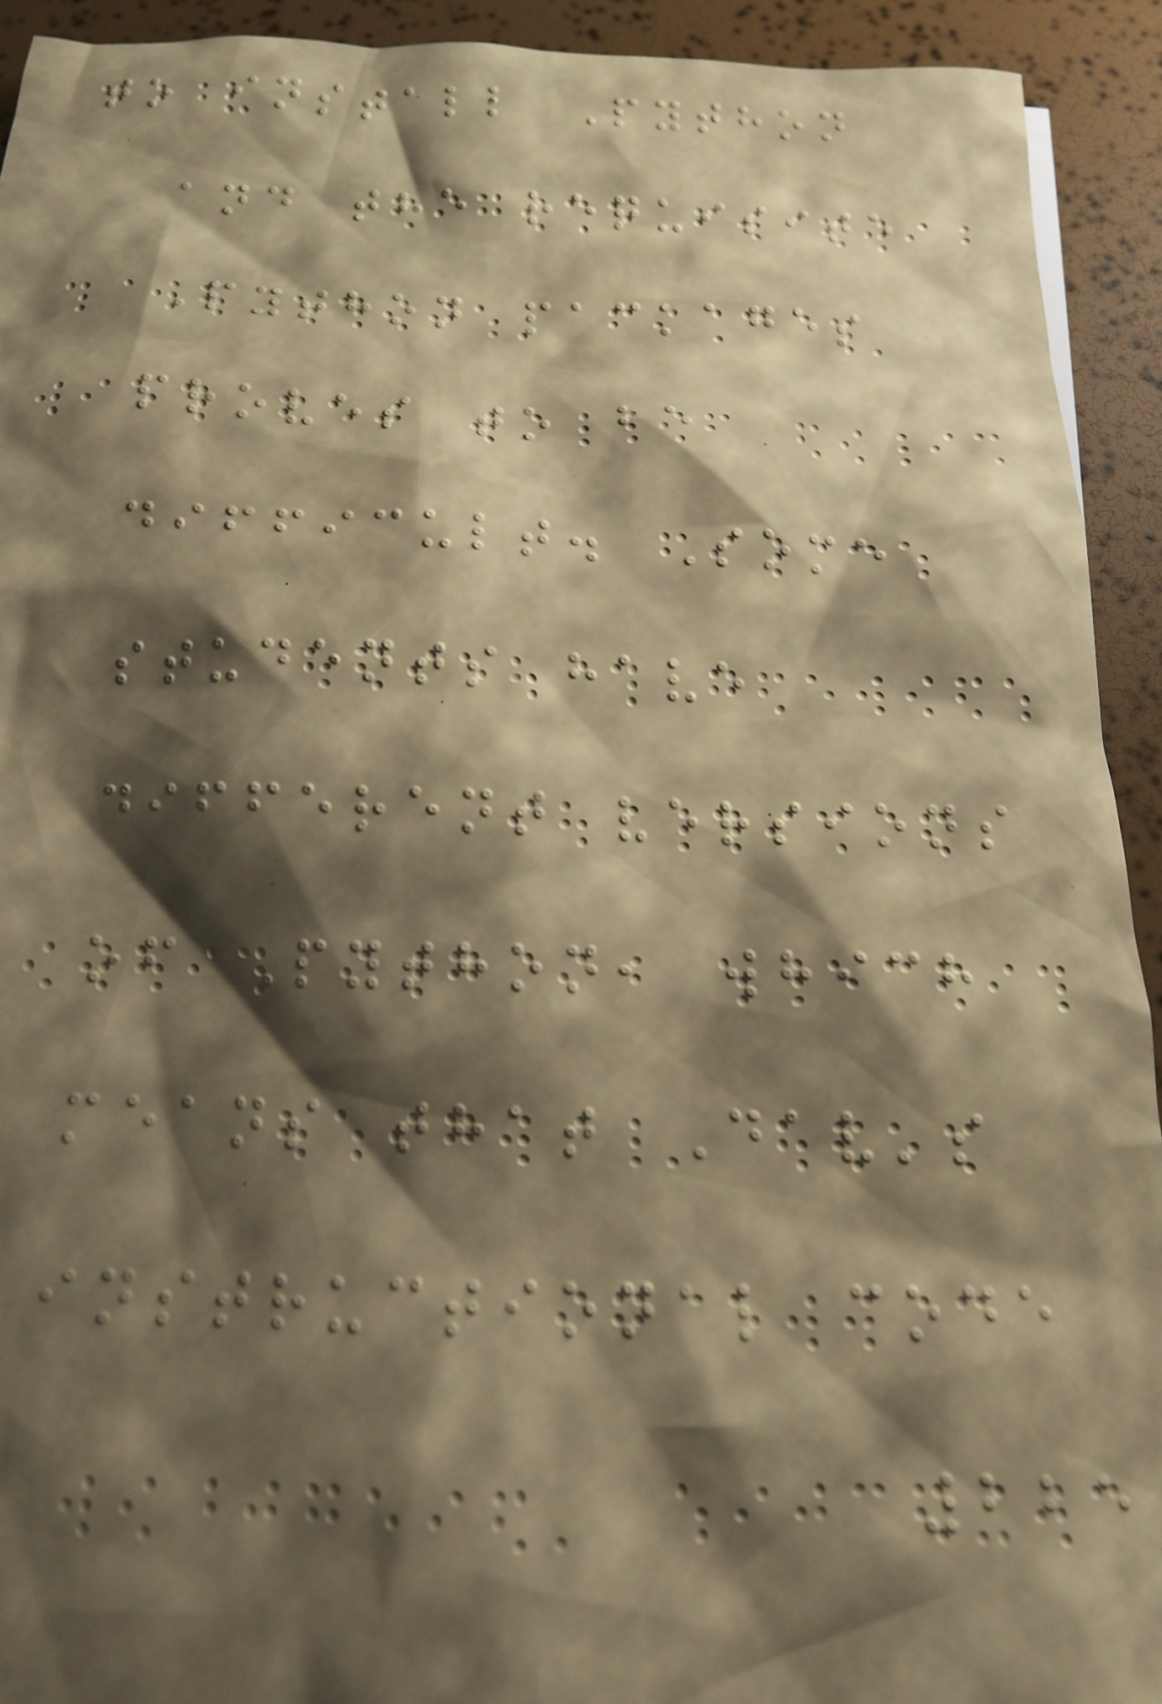to install Python
and the requisite
Python packages
proves to be
difficult. Some
students have
different versions
of Python, which
means that Dav's
instructional code
225
